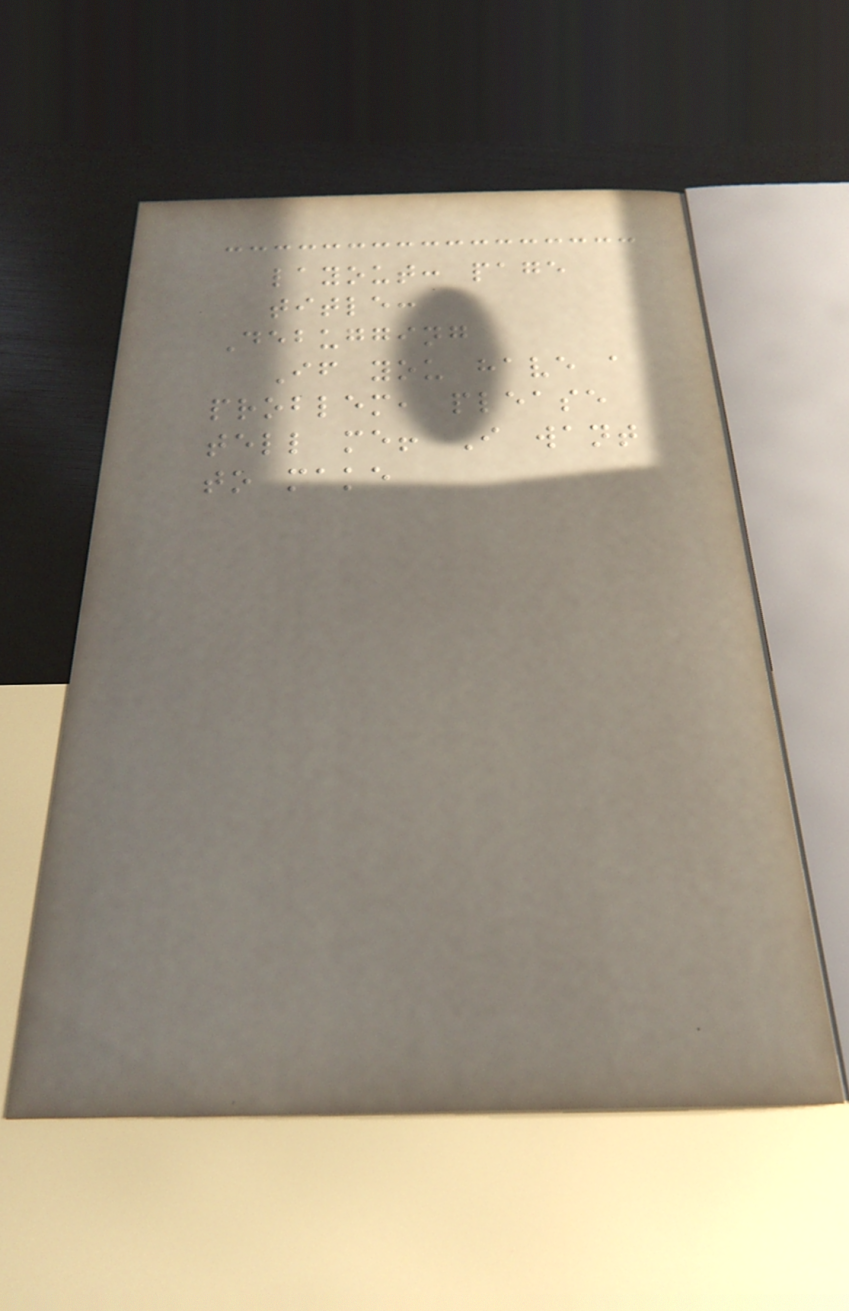layout: page
title:
Debugging
If you have a
problem, please
tell me! I want
to make
